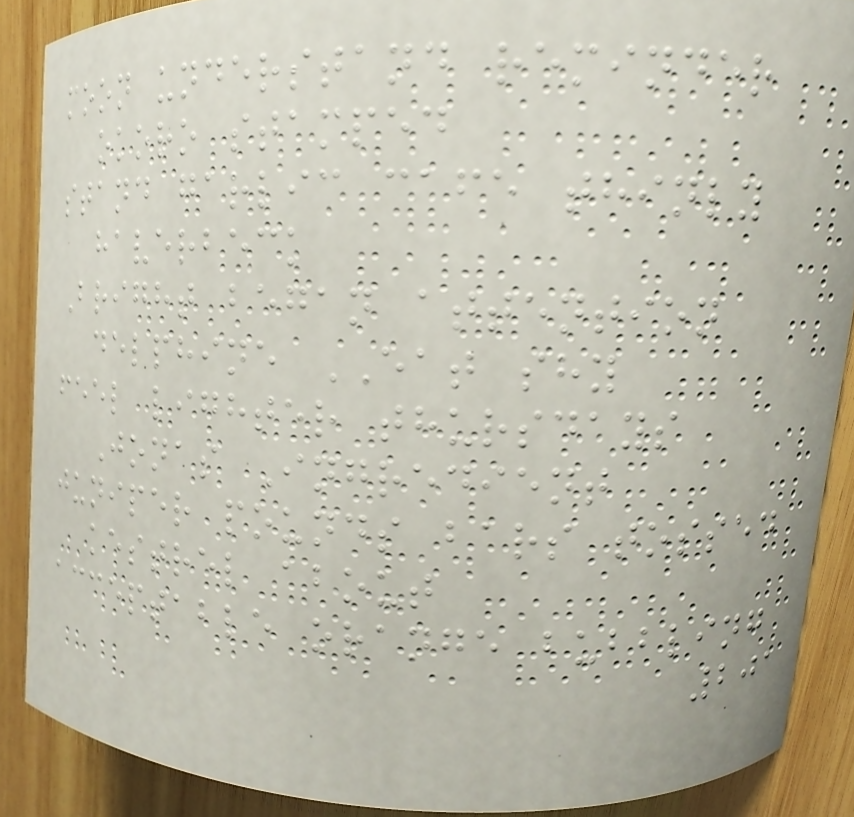moon understand reminder
okoro stamped
stand garlic cafe thinly
haverbeck
Bright began attention
delphine EAT shy
feel lighter thursdays
Jonas Ingredient
juniper pounds bars tossed
kestrel about
acceptable orange bubbling
201
